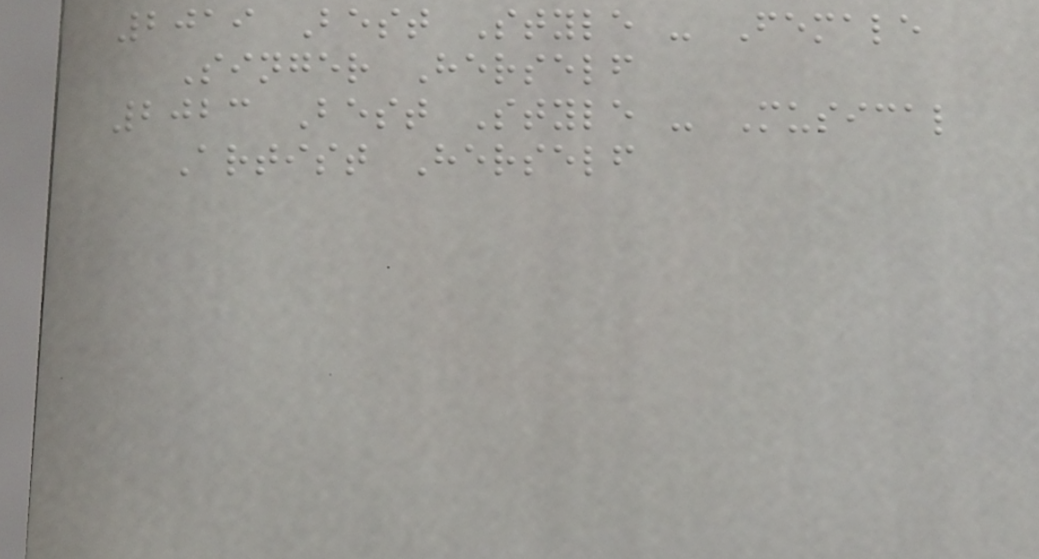2019 Best Style - Female
Singer Herself
2023 Best Style - Musical
Artist Herself
